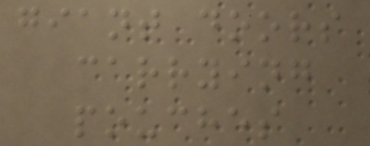giant doors
carrying
pouches
